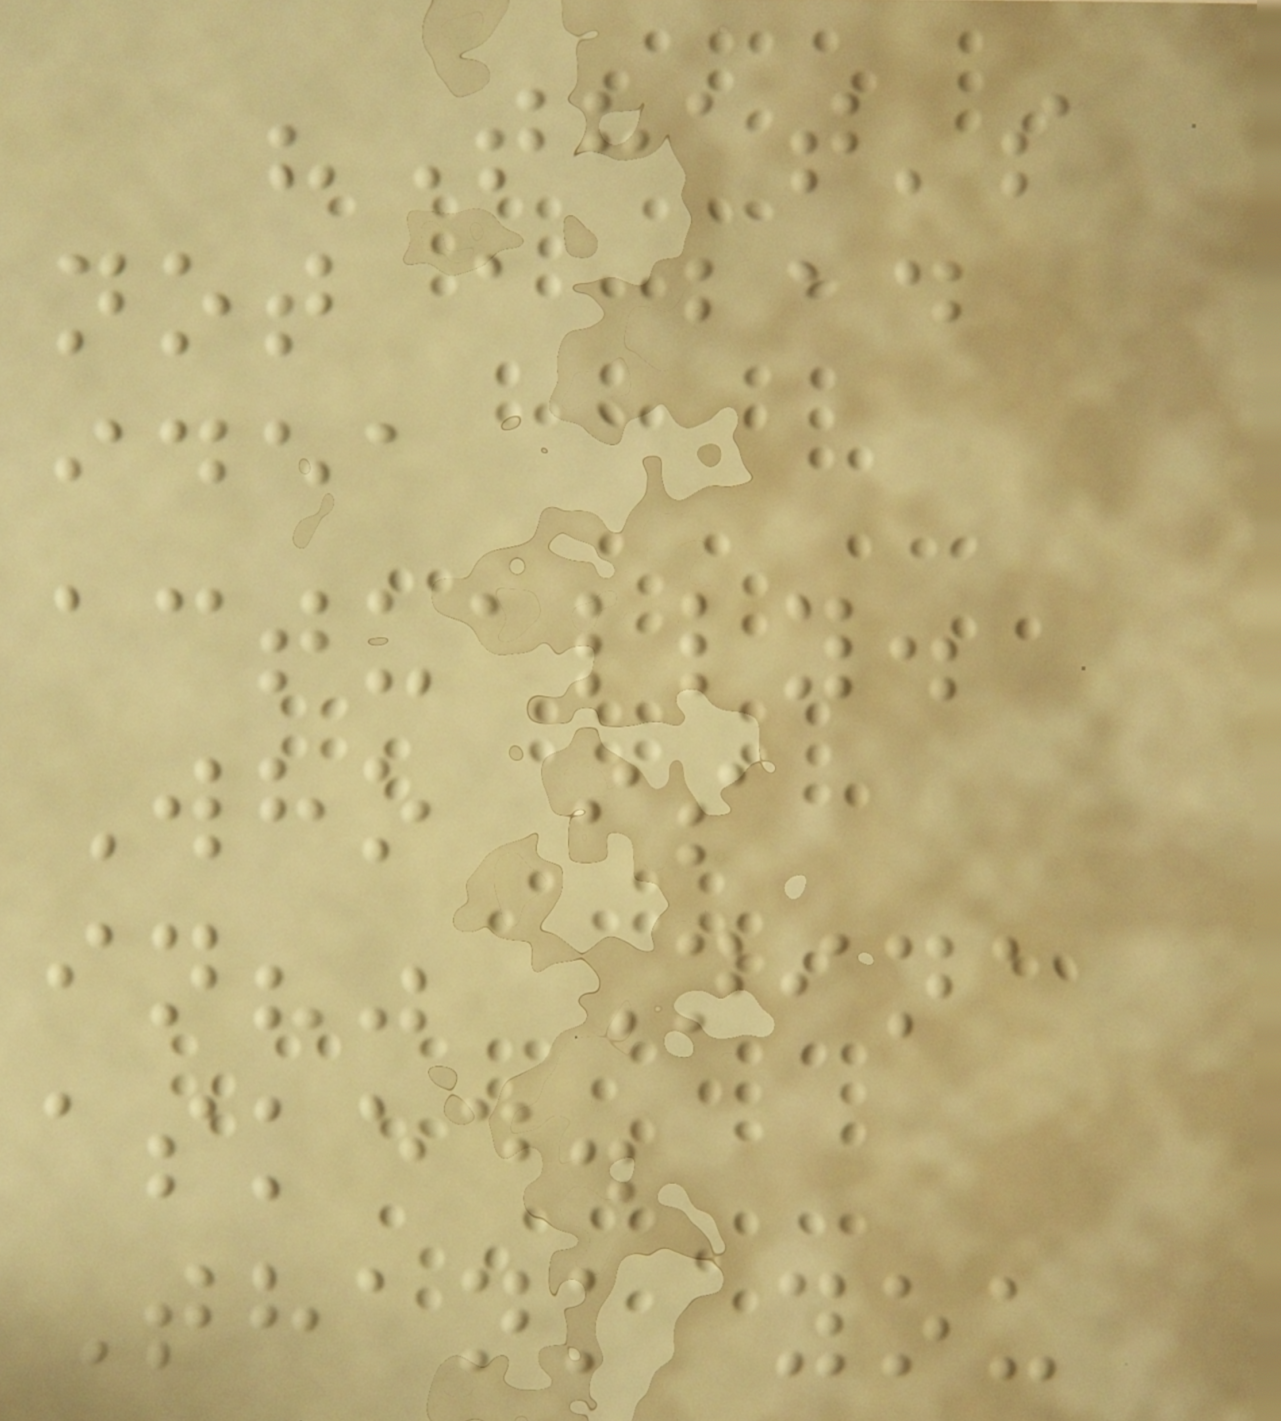"That's
not a bad
idea
actually.
Who is
in?" Nina
asked.
Thank you
